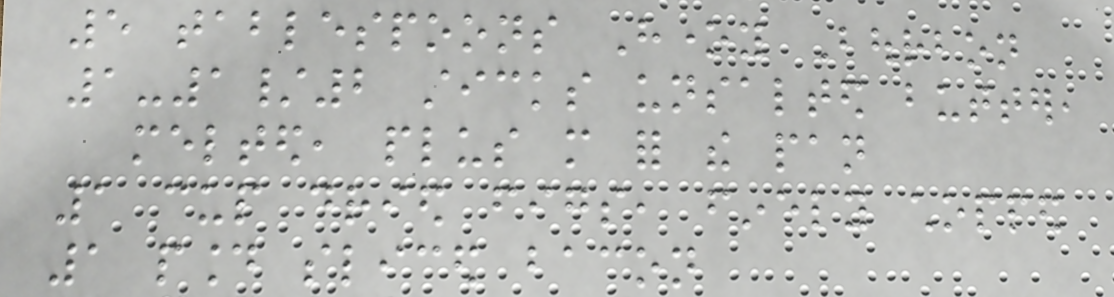5 tablespoons Honey Bourbon
1-1/2 sticks unsalted butter,
melted, plus more for the pan
1 cup dried figs, finely chopped
1 pound sliced bacon
